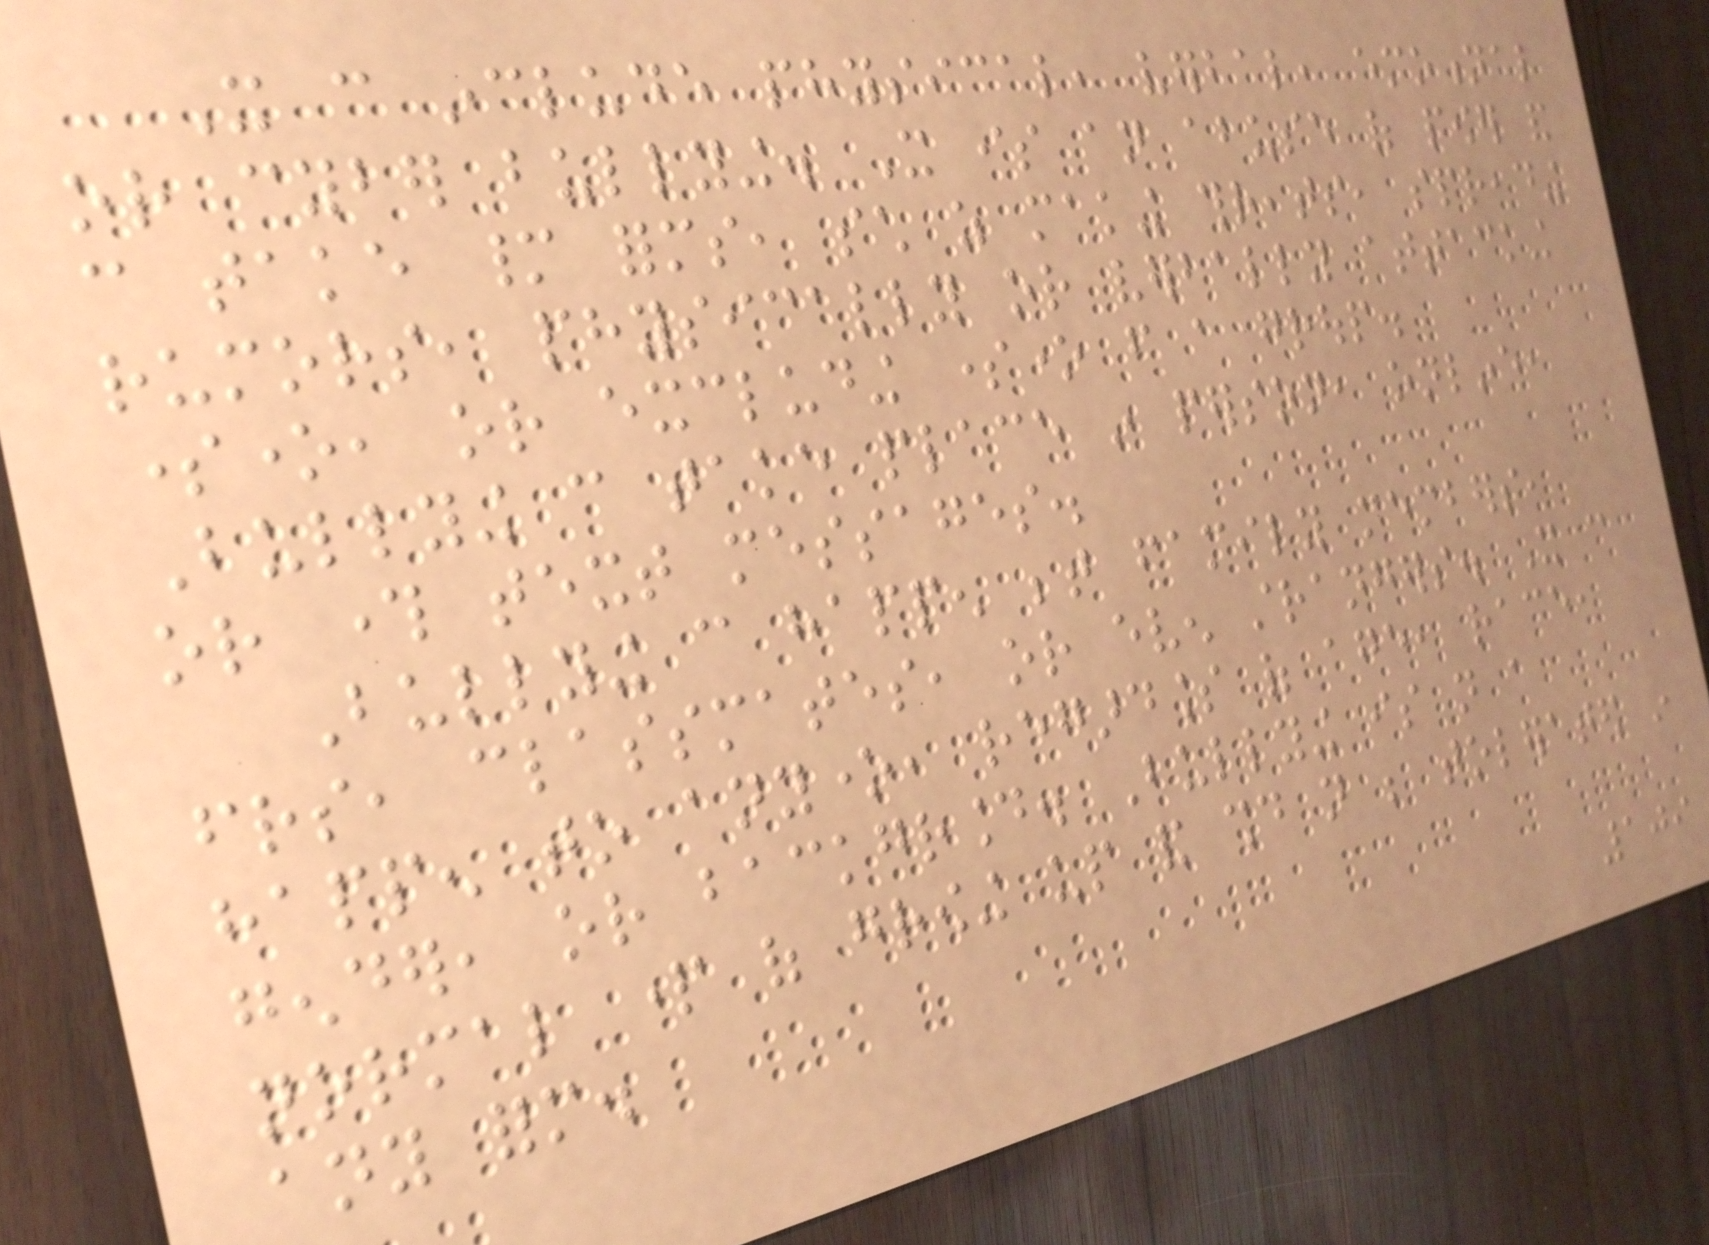It can include physical, verbal, emotional
or cyber bullying. It is an abuse of power and
can take many forms, such as making threats, spreading
rumors, physically or verbally attacking
someone, or excluding someone from a group.
Bullying can take place in person, online,
or through text messages.
Bullying can happen between family members,
friends, classmates, or even strangers. It can
happen to anyone, regardless of age, race,
gender, or background. Bullying is not a
normal part of growing up and should not be tolerated in
any form.
109
